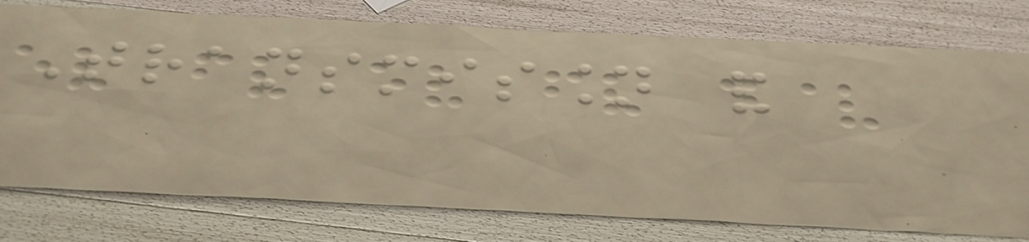Transmission and
